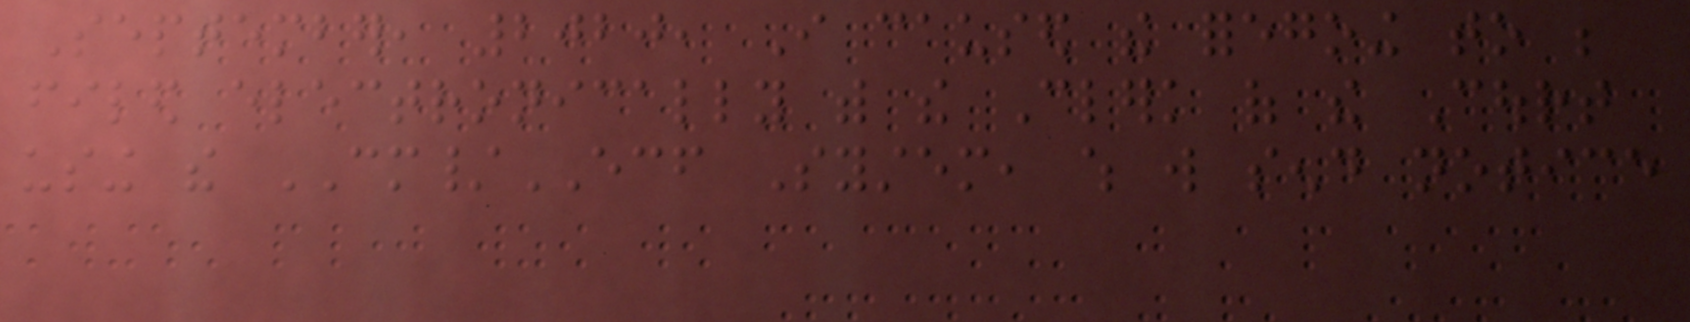September, 2020, I caused the foregoing to be
filed electronically with the Clerk of the Court
using the CM/ECF System, which will send notice
